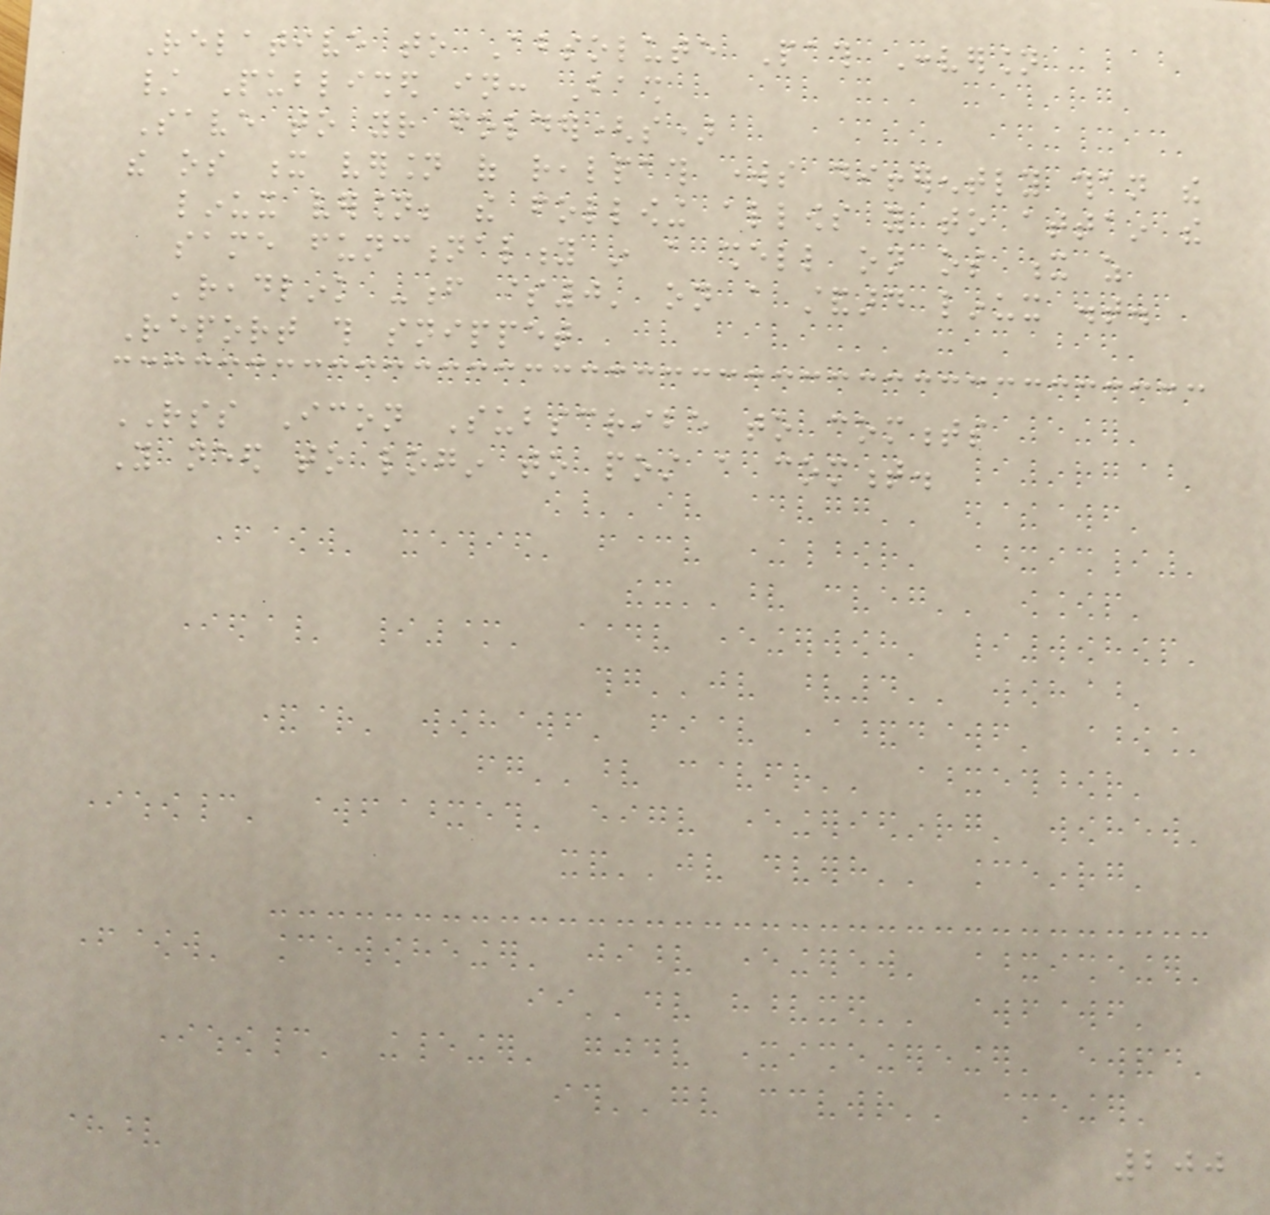Relative to Absolute Path Conversion
/ Published in: Bash
Save to your folder(s)
the os x version of realpath works differently than the
linux version; the following allows you to attain the
same functionality in a shell on os x as
'readlink -f $0' on a standard linux dist.
Report this snippet
RSS Icon Subscribe to comments
You need to login to post a comment.
200
